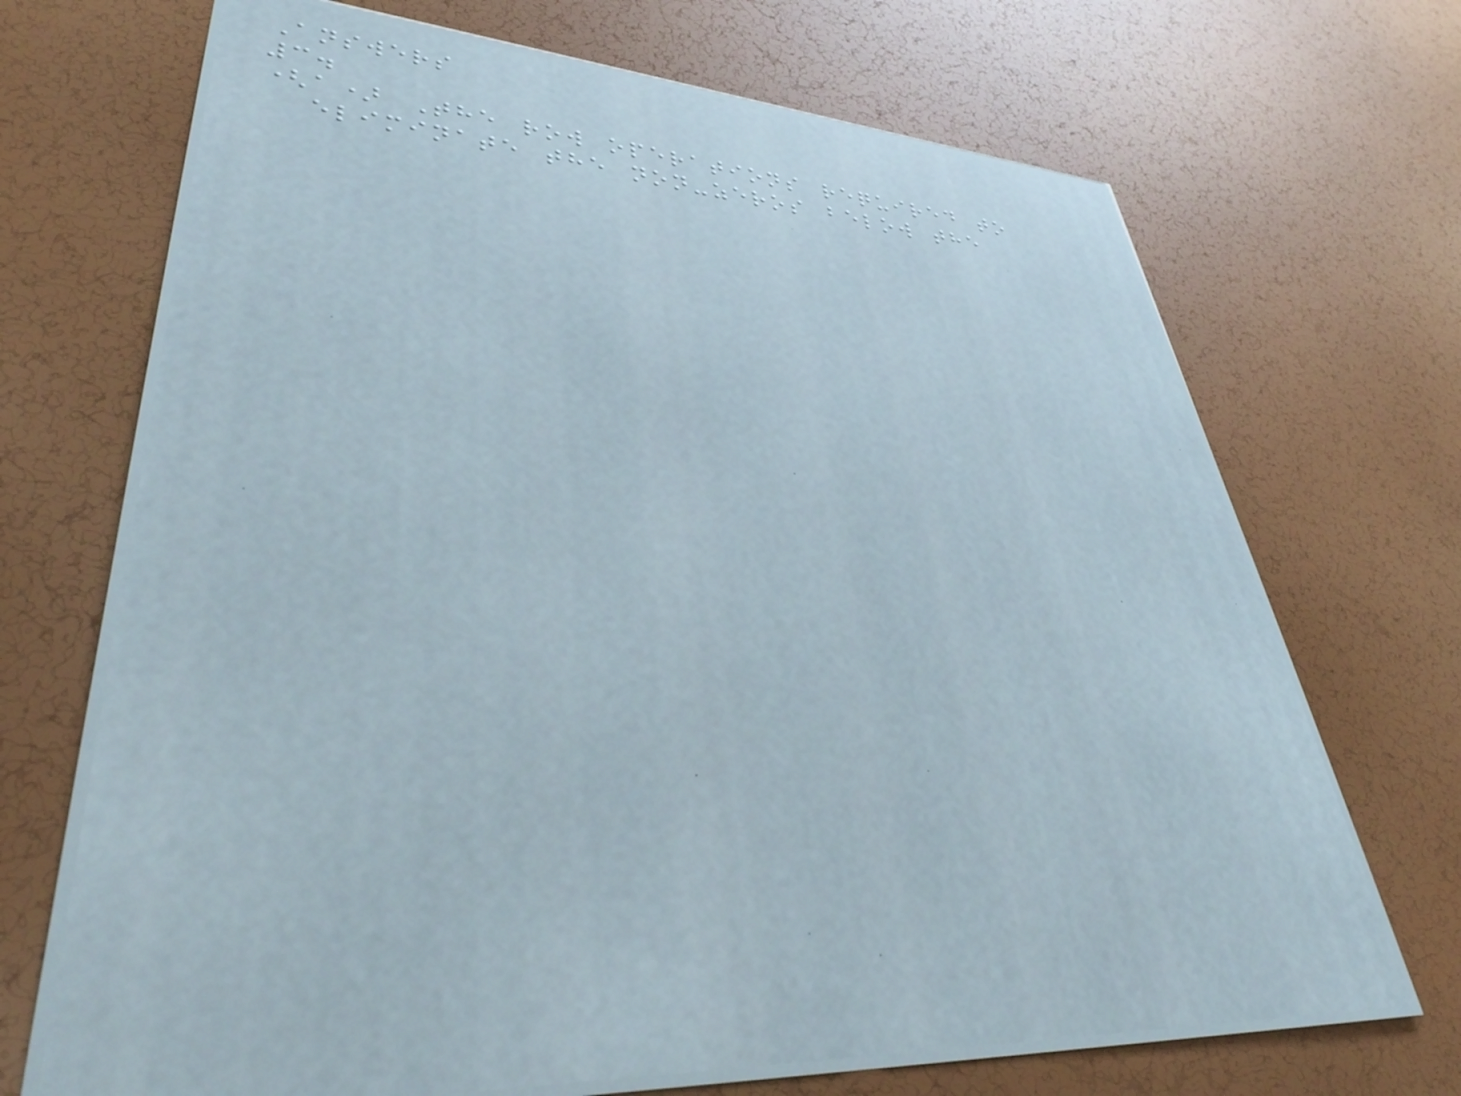Answers
3.
(a) The row operations required to
eliminate the non-zeros below the
